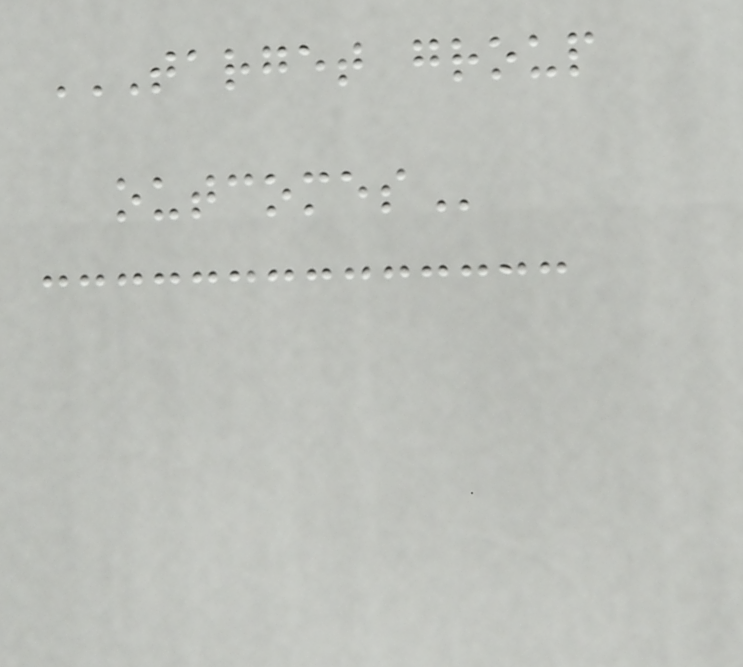TARGET GROUP
OUTCOMES
